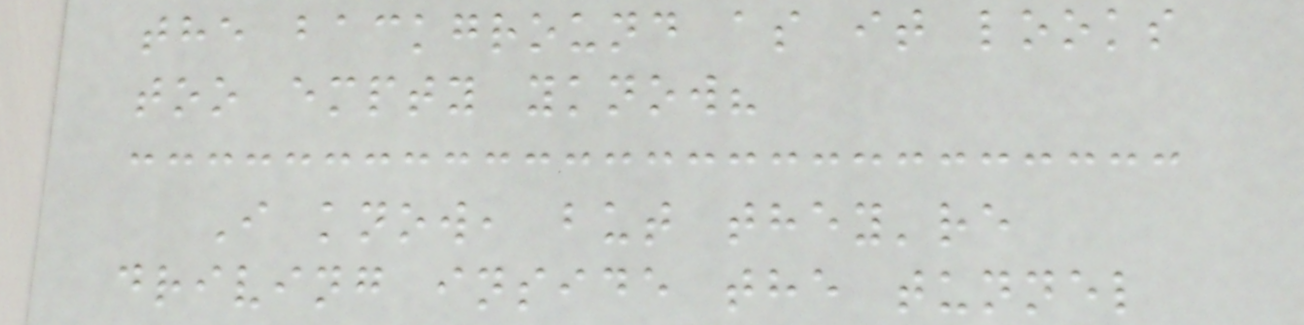the background as it looks
too empty yknow?
I know, but they're
driving inside the tunnel
